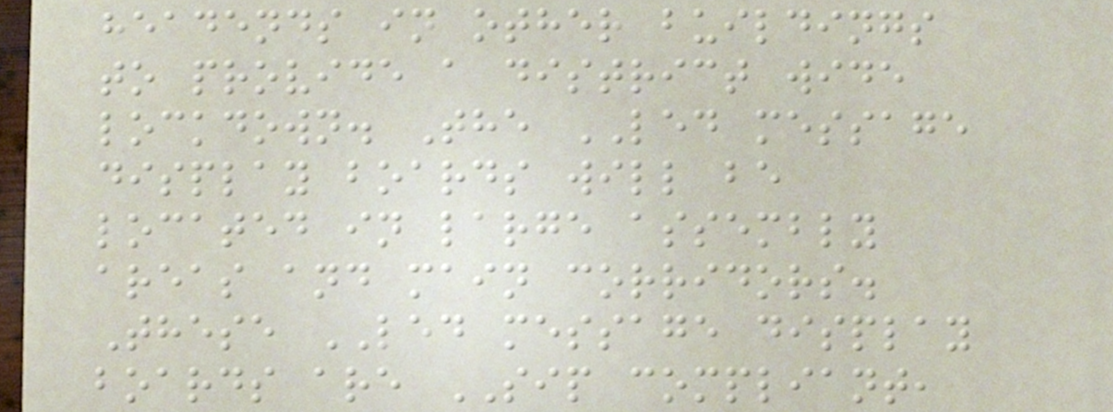headends in other buildings
to provide a district wide
lockdown. The LED message
display boards will be
located in large assembly
areas and main corridors.
These LED message display
boards are SIP compliant,
